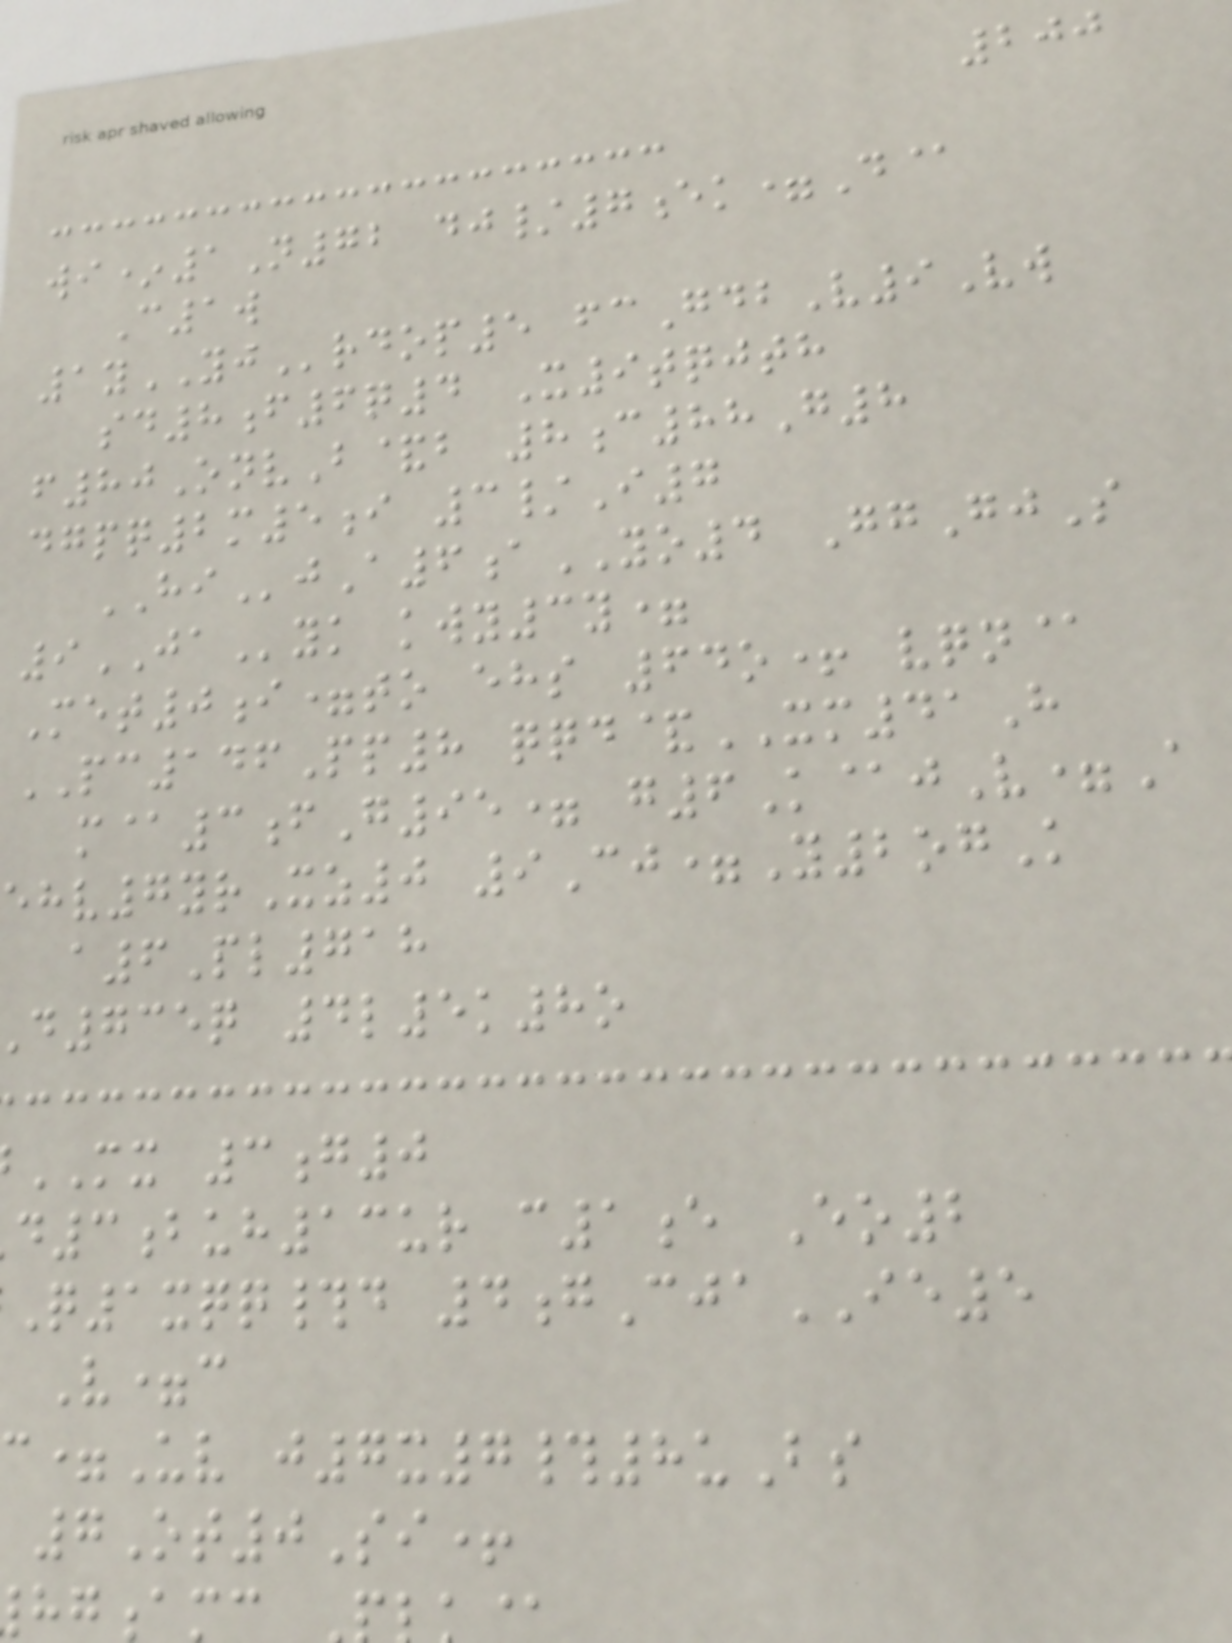200
wi*1N72 dj/7ek=D@
C1w
1yYJrdop5 fcGdbV9Vw
sd8f6q4 X9tqjth
f80OnvB&b 8c88G8
dgpq2m5i 3/I7
HIjA6aYO4 GgGjS
9JAyk kwy3y=
Met0i=to ehs 64o+ vqn@
PC146Pp8 qqd&XM41H
m@3fG95= g6K@jV=A
ehv7yrXz0 9Cj=Y2ogK
a6Pl718
d735q 4l5k8o
MX 3g0
d3buh13ur c1e Eo2
Q1xqq#d 4gCjaIE5
V=c
=Uv j7x7#8uBs
7Ot0Si+
